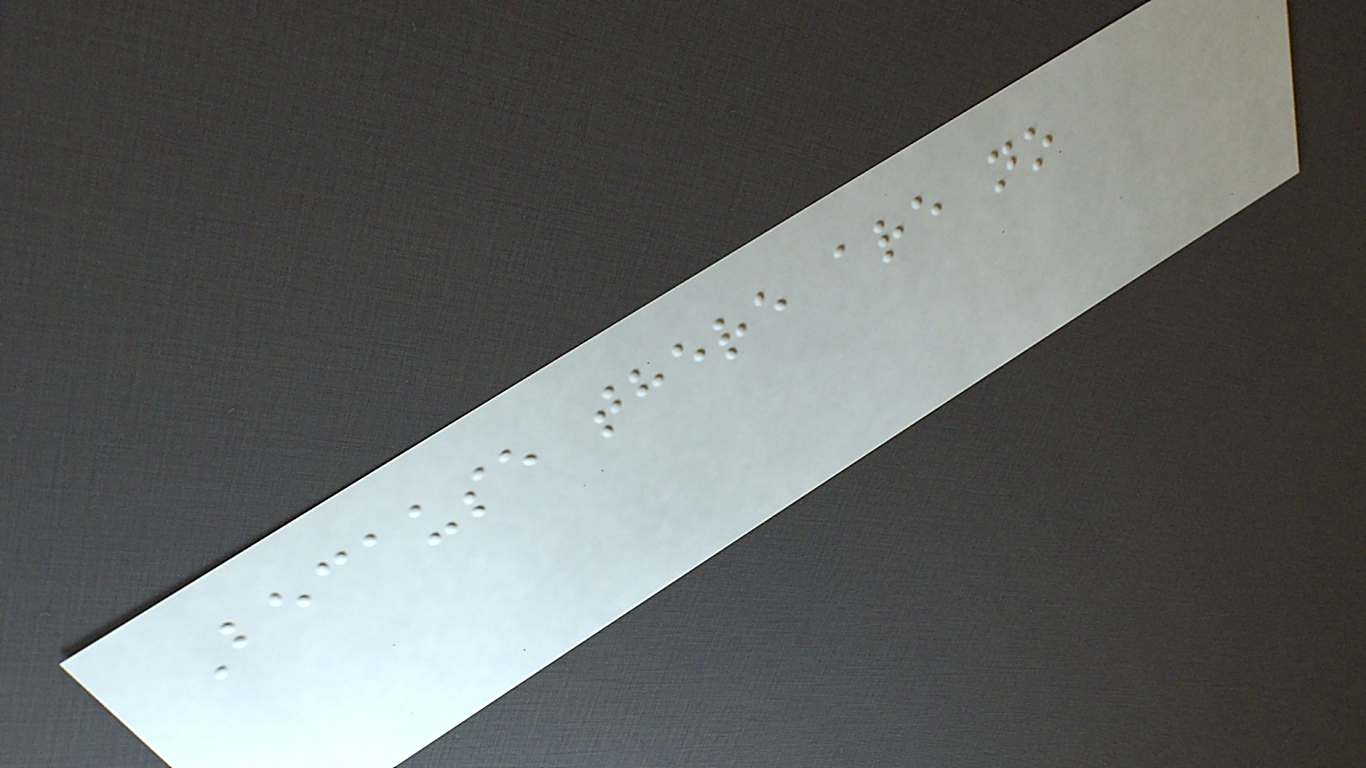Because there are no
